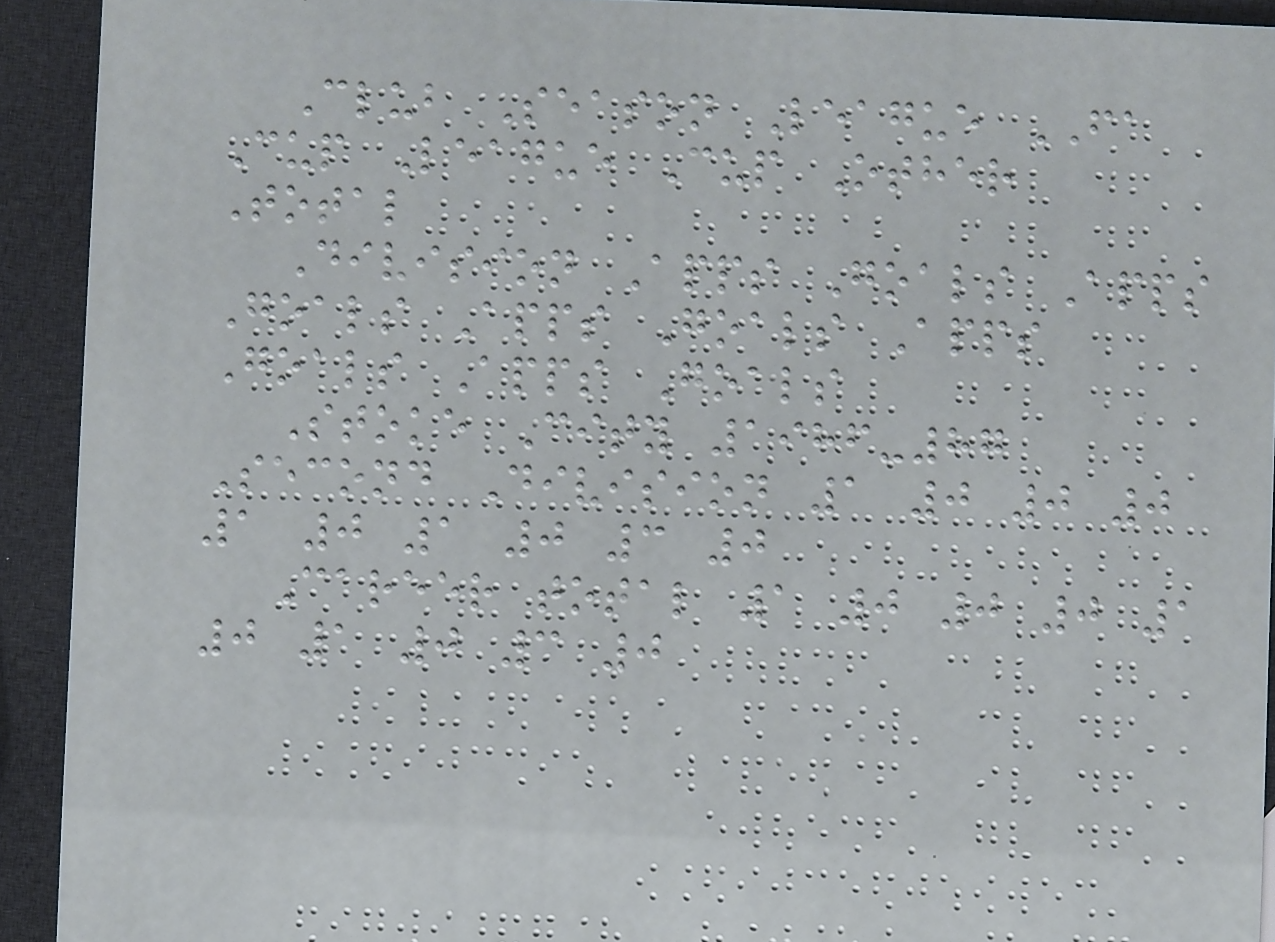Club Season League FA
Cup League Cup Other
Total
Division Apps Goals Apps
Goals Apps Goals Apps
Goals Apps Goals
Stoke City 1986-87
Second Division 1 0 0 0
1 0 1 0 3 0
Career total 1 0 0 0 1
0 1 0 3 0
